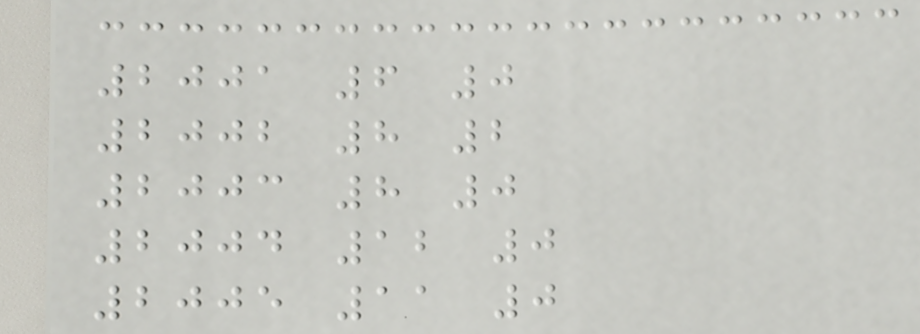2001 6 0
2002 8 2
2003 8 0
2004 12 0
2005 11 0
